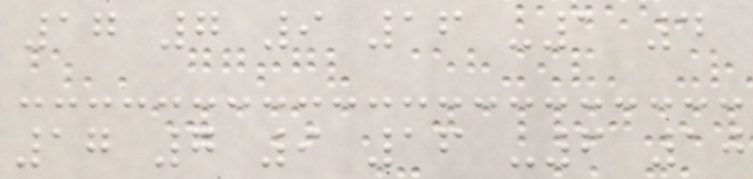17 7 9 16 -1 4
17 7 9 16 -6 10
